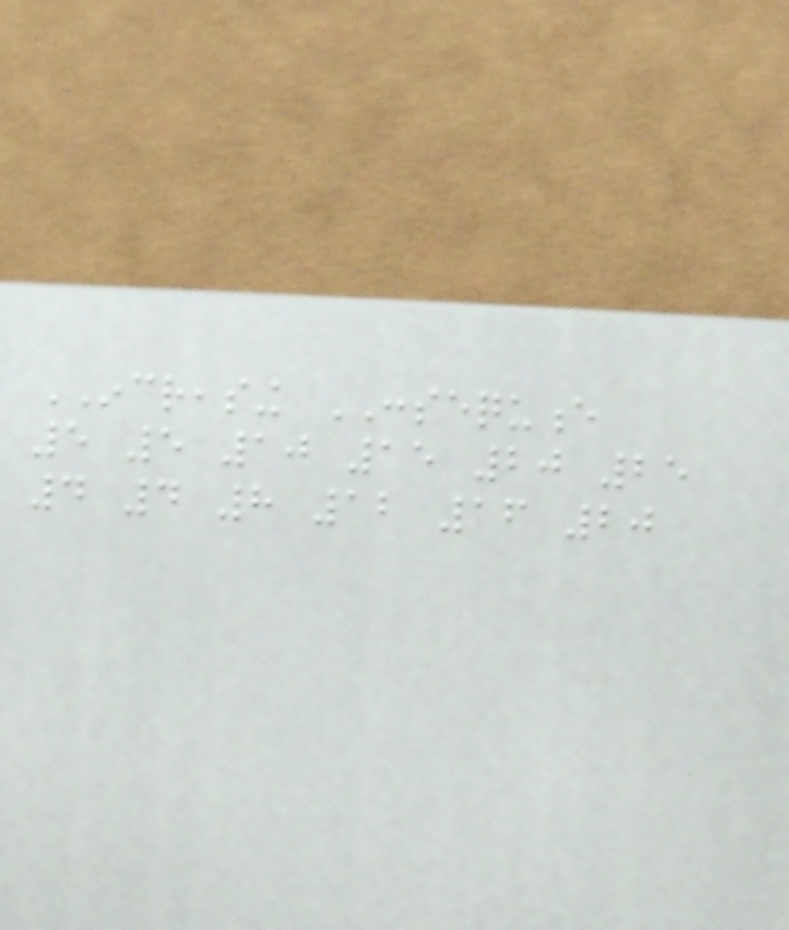INCREASING CONSEQUENCE
5 5 10 15 20 25
4 4 8 12 16 20
